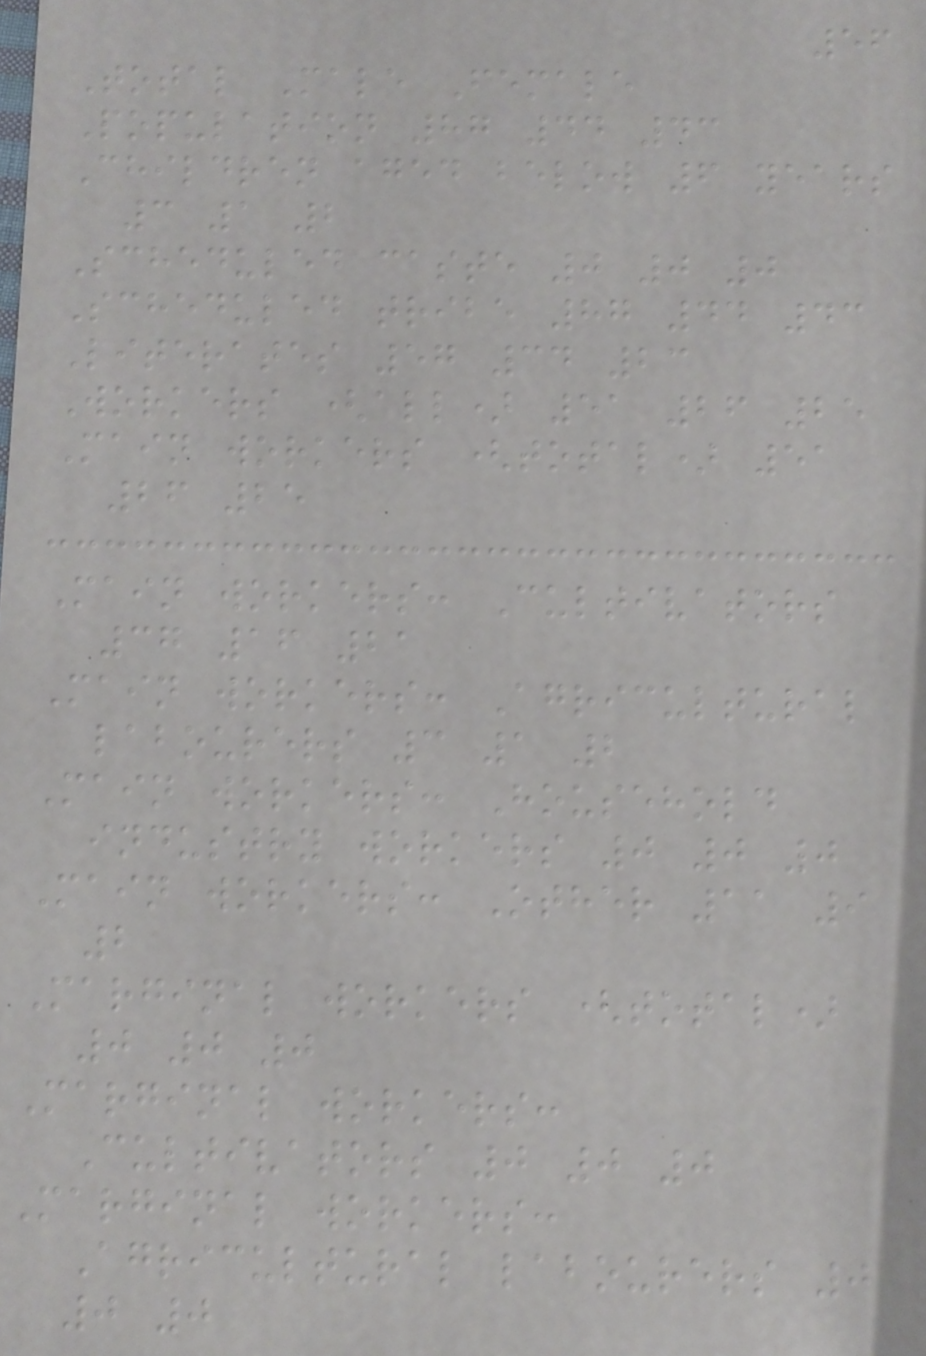56
Total Male Female
Population 87 44 43
Children aged below 6 years
3 1 2
Scheduled caste 0 0 0
Scheduled tribe 87 44 43
Literates 57 34 23
Workers (all) 51 26 25
Main workers (total) 51
26 25
Main workers: Cultivators
37 16 21
Main workers: Agricultural
labourers 3 1 2
Main workers: Household
industry workers 0 0 0
Main workers: Other 11 9
2
Marginal workers (total)
0 0 0
Marginal workers:
Cultivators 0 0 0
Marginal workers:
Agricultural labourers 0
0 0
